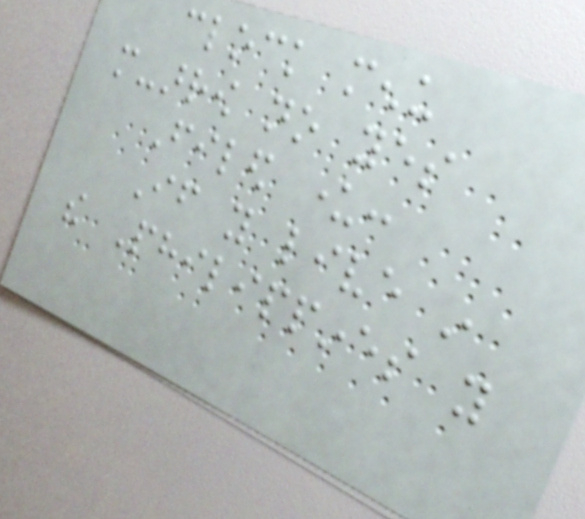clock menu
more-arrow no yes
Filed under:
If you live in
the Philippines you
